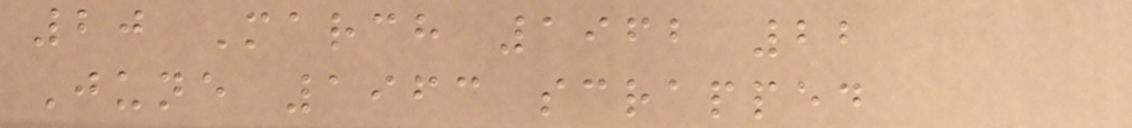20 March 1962 22
June 1963 scrapped
